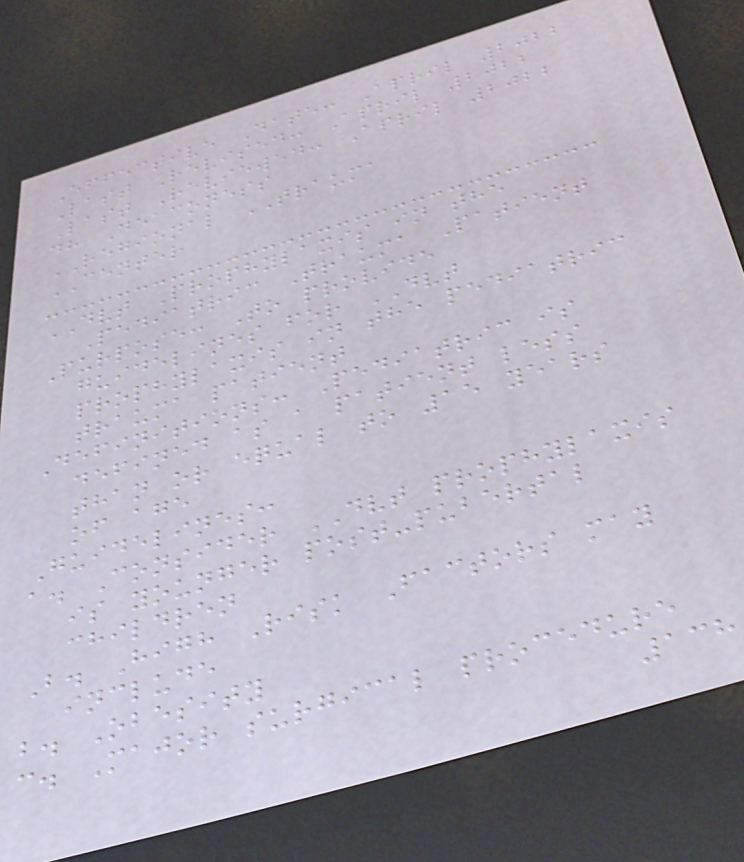Effective Date: April 2022
Last Revised: April 2022
Last Reviewed: April 2022
dh Deaconess
REGIONAL TRAUMA
CENTER
DVT Prophylaxis in the
Pediatric Trauma Patient
Purpose: To provide
guidelines for DVT
prophylaxis in the pediatric
trauma patient
Definitions: Pediatric is
defined as a patient less
than or equal to 15 years
of age
Guidelines:
a. Consider DVT prophylaxis
is younger post-pubertal
children
B. High Risk Factors may
include
b. Obesity
c. Major surgical procedure
138
